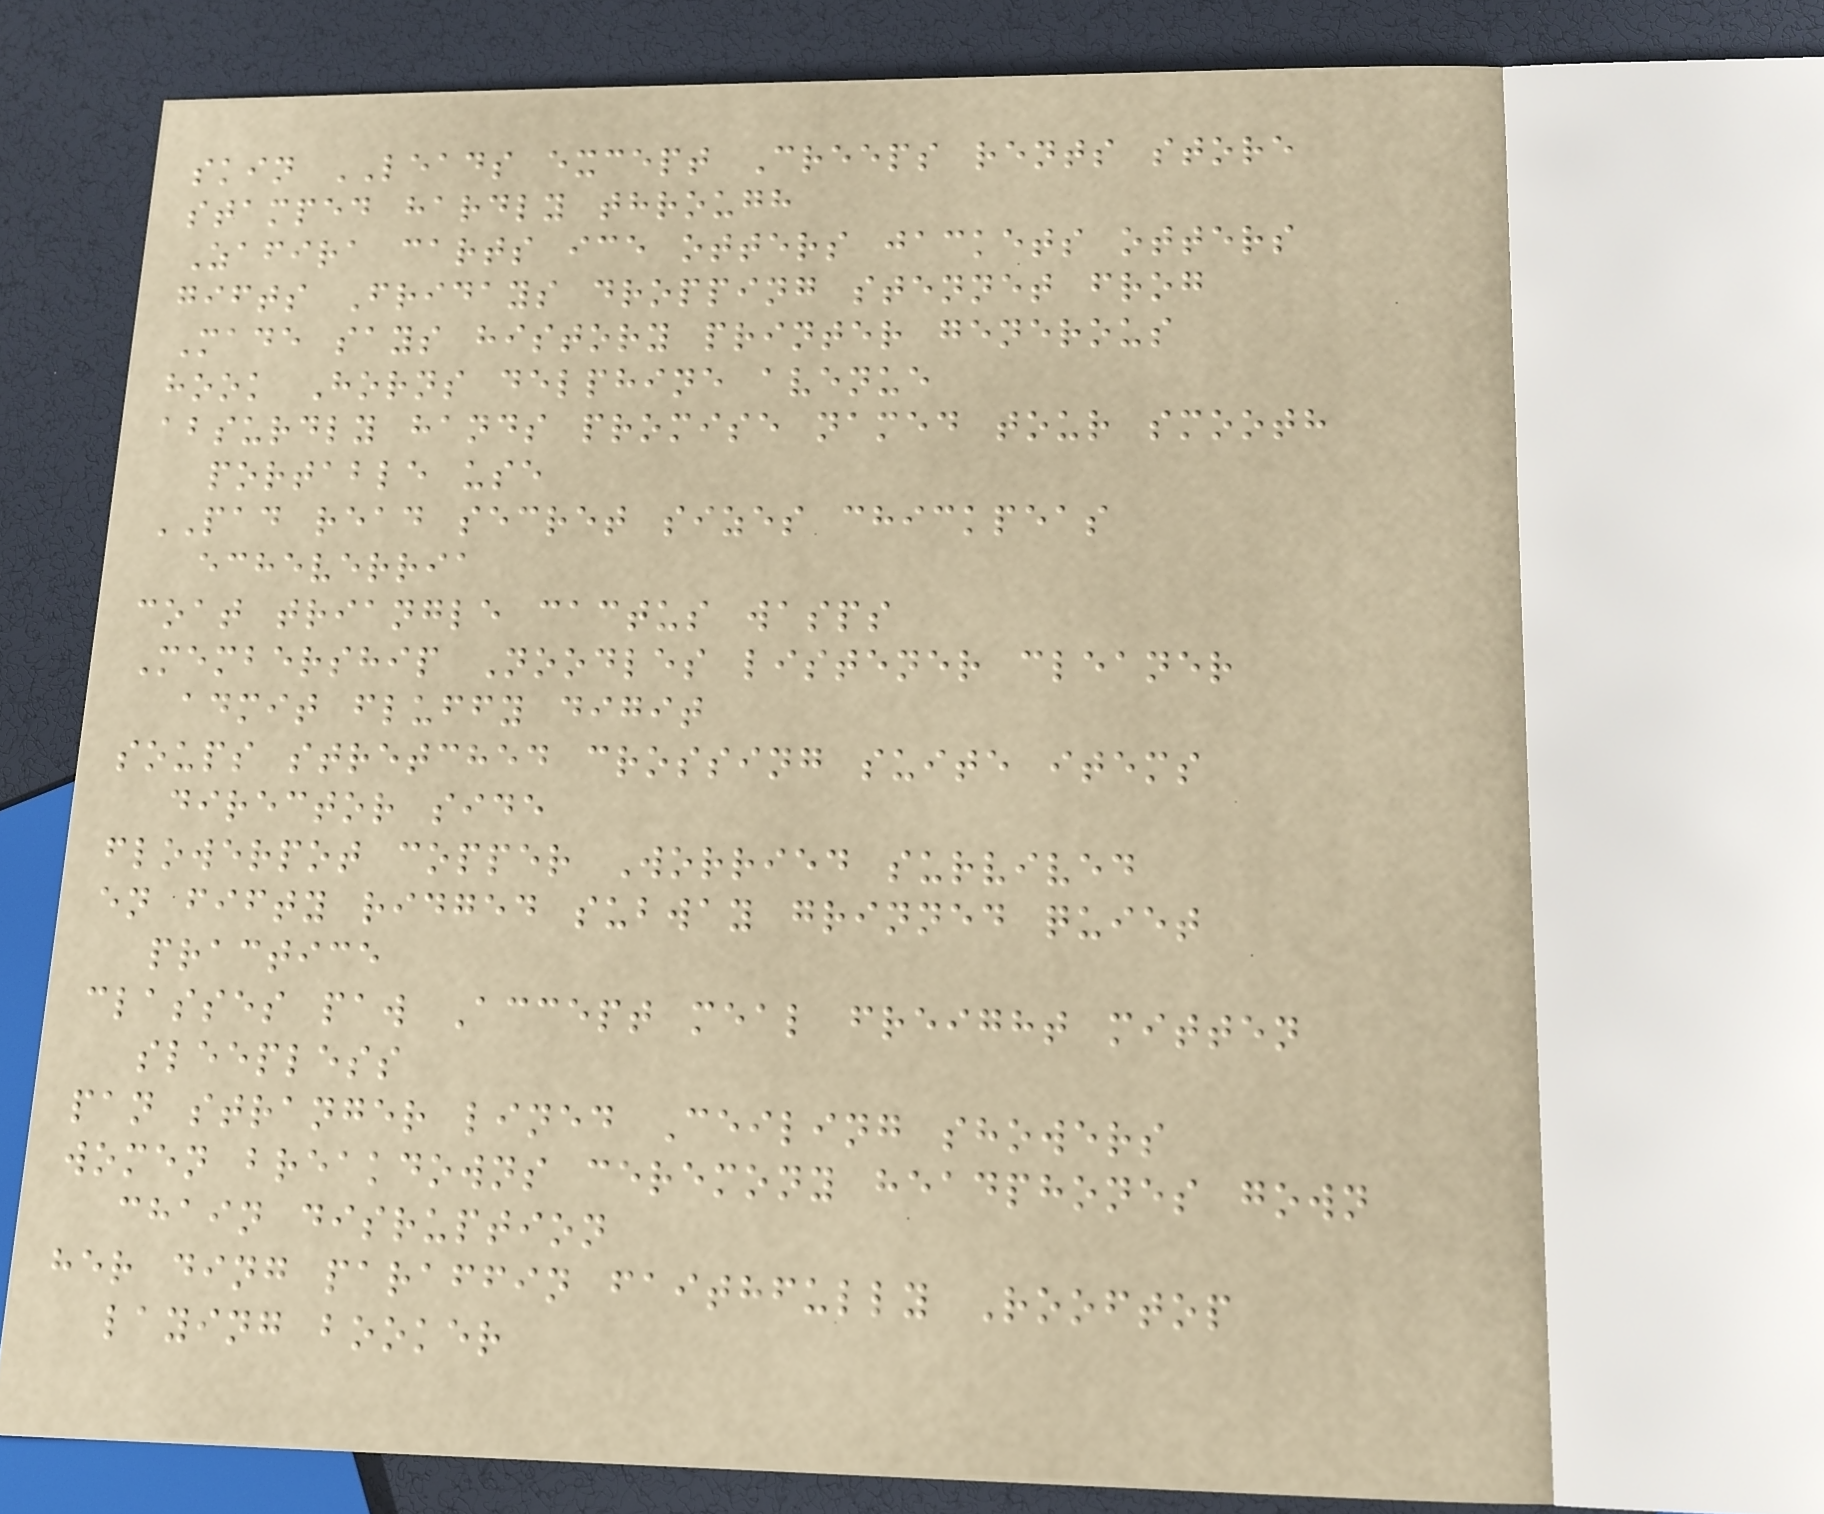skin LEADS except Creeps rents store
stamped hardly through
Zafira carts ice otters jackets otters
gifts Fridays dropping stennet frog
Made says history printer generous
hook Horns delphine avenue
absurdly hands promise named tour smooth
portable use
PAD read secret sizes chickpeas
echeverria
coat triangle cactus wasps
Membership Noodles listener cleaner
admit fluffy digit
soups stretched crossing suite items
director side
flowerpot copper Worried survived
en fifty ridged subway grinned quiet
practice
classes paw Accept meal freight mitten
sleepless
pan stranger lined Ceiling showers
women breakdowns ceremony headphones gown
chain disruption
her ding paraffin faithfully Rooftop
laying booker
